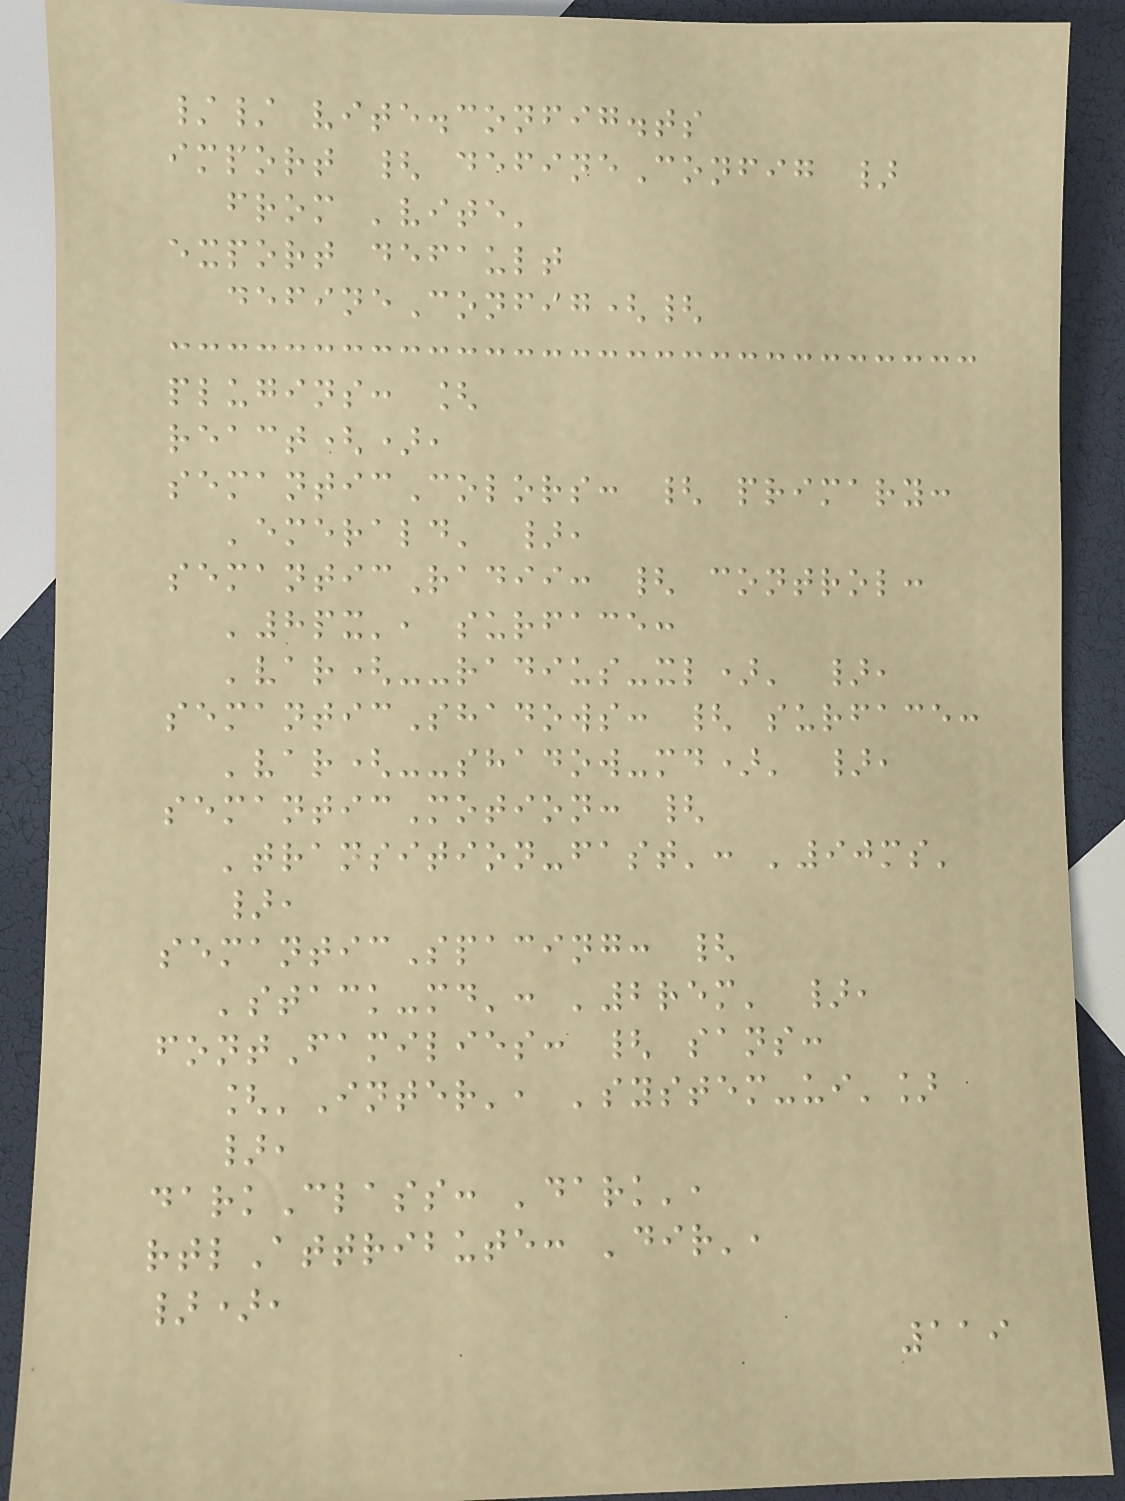// vite.config.ts
import { defineConfig }
from 'vite'
export default
defineConfig({
plugins: [
react(),
semanticColors: { primary:
'emerald' },
semanticRadii: { control:
'8px', surface:
'var(--radius-xl)' },
semanticShadows: { surface:
'var(--shadow-md)' },
semanticMotion: {
'transition-fast': '90ms'
},
semanticSpacing: {
'stack-md': '2rem' },
fontFamilies: { sans:
['Inter', 'system-ui']
},
darkClass: 'dark',
rtlAttribute: 'dir',
}),
119
